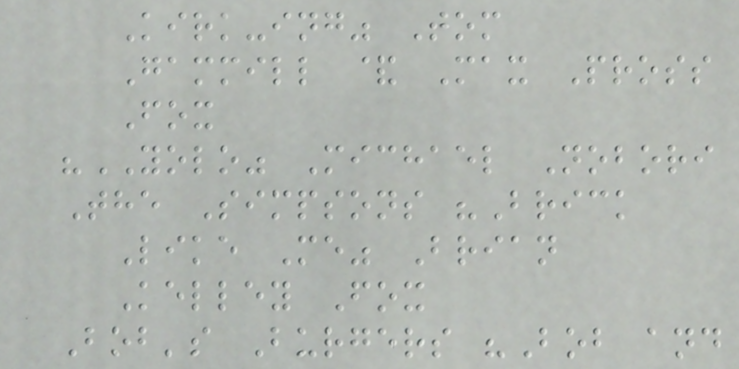Kirk-ing" Tom
Gammill & Max Pross
Fox
"YOLO" Michael Nobori
The Simpsons "Brick
Like Me" Brian
Kelley Fox
Bob's Burgers "Bob and
